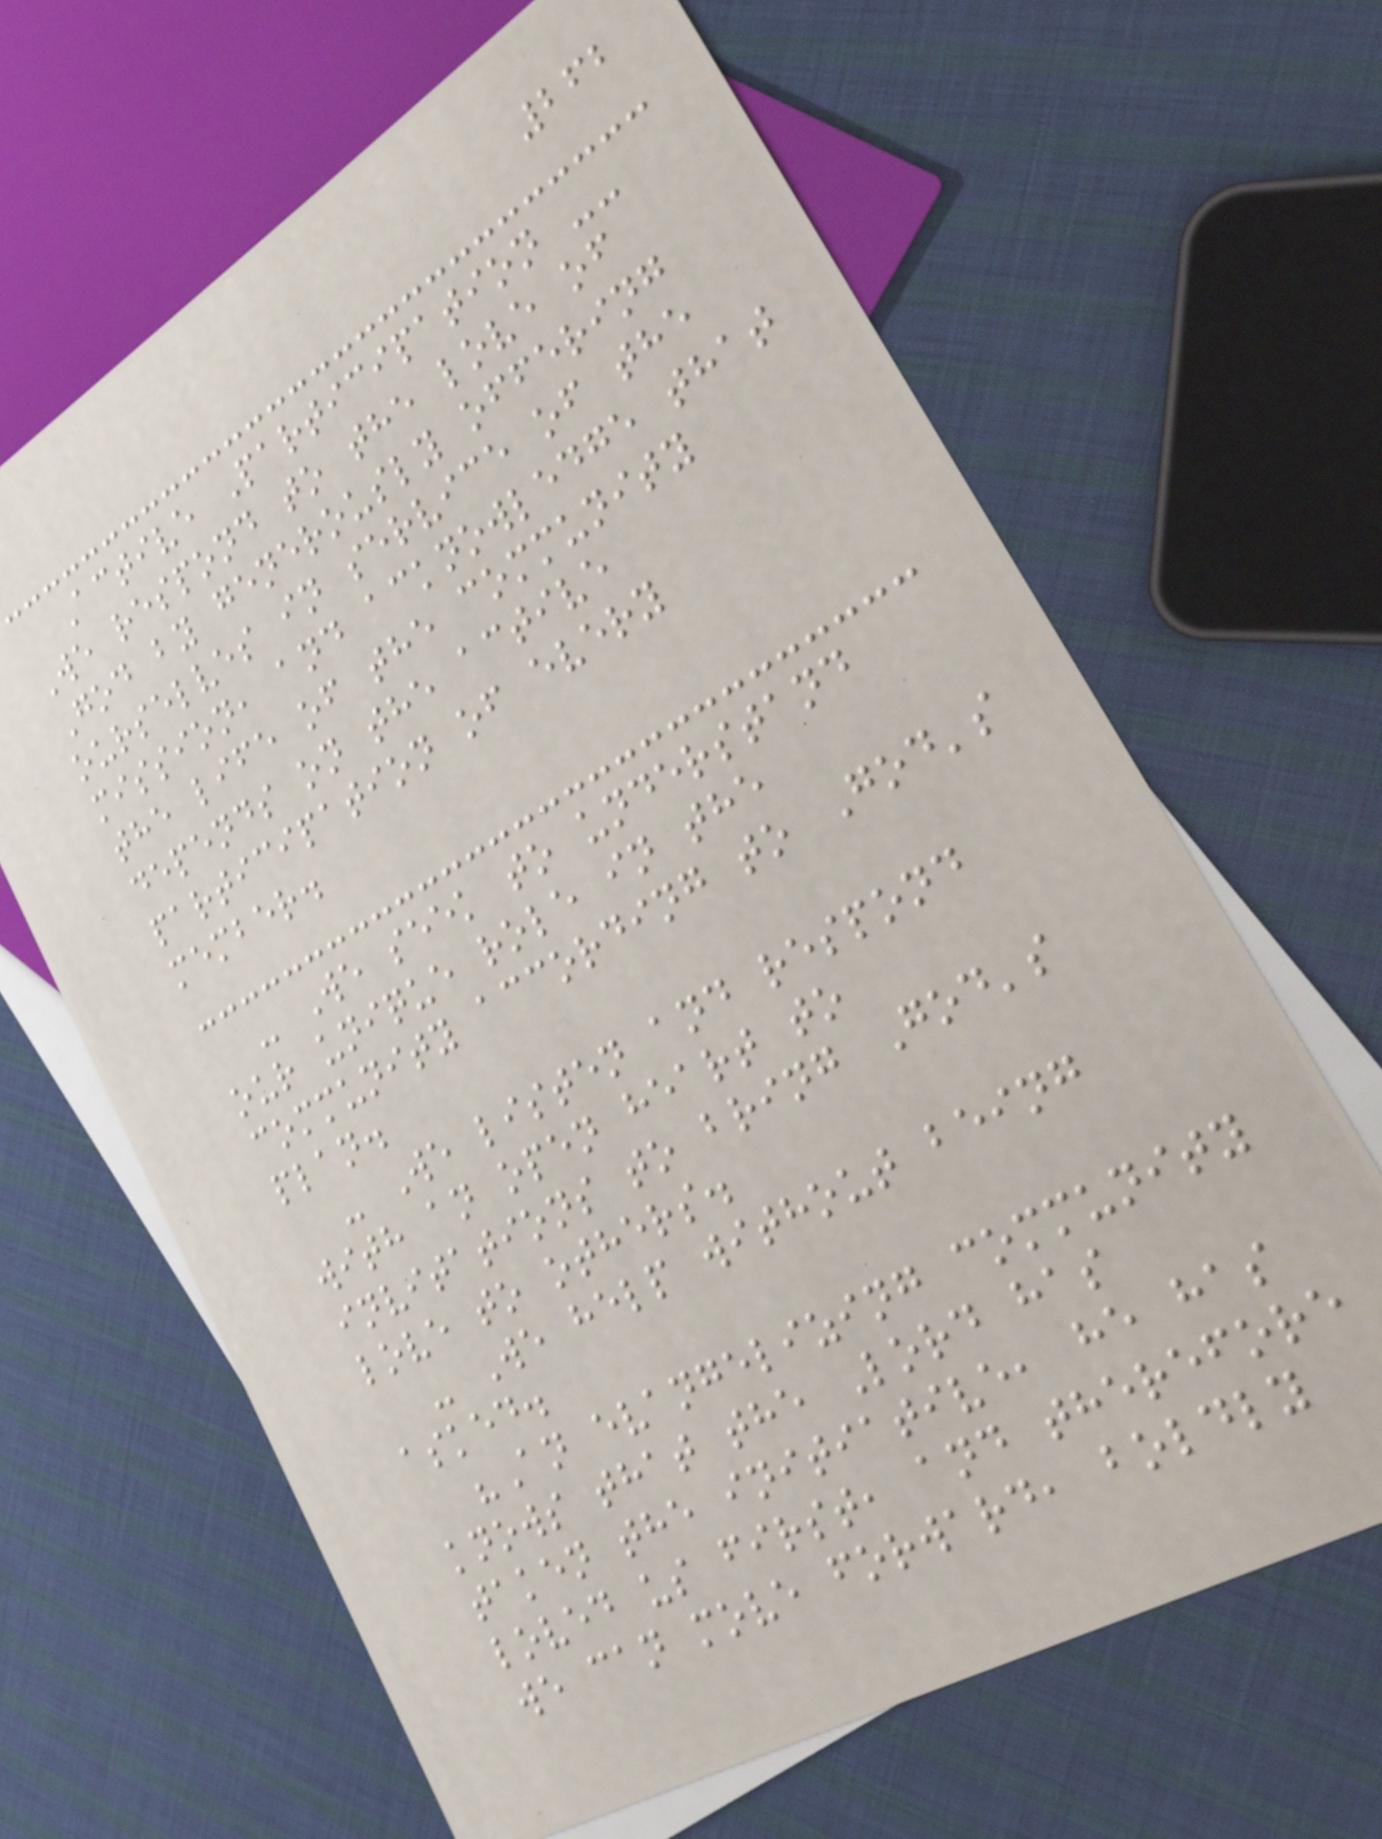262
Active Participation --
We respond to the love of
God by generously offering
ourselves in service of the
mission, and acknowledge that
the life of the community
depends on the active
participation of every
member.
- We seek to understand
our unique role in the
community according to God's
plan.
- We listen and respond
with an open heart to
invitations to bring God's
love to others.
- We help without being
asked.
"An evangelizing community
knows that the Lord has
taken the initiative, he has
loved us first, and therefore
we can move forward, boldly
